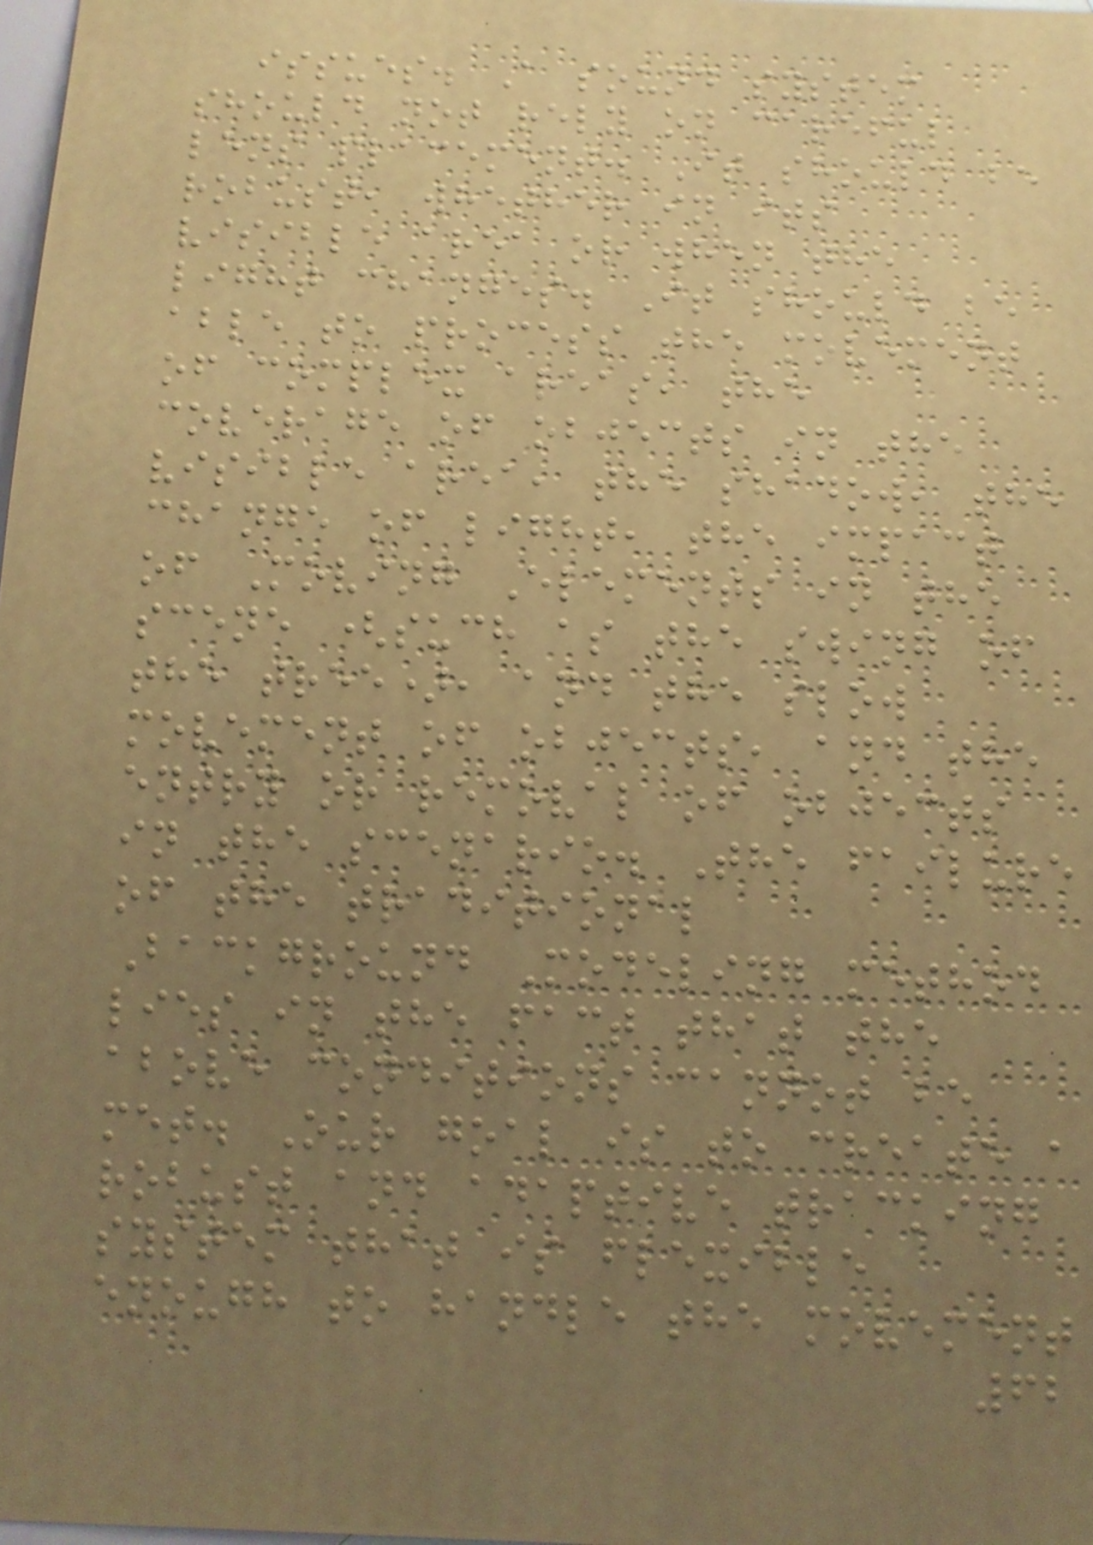issues. A sound system
should not rely on careful
lens placement. It should be
robust, whether in its
visible area or when the
light changes. It should be
able to process the movement
of complex areas, the
coverage of objects in the
visible area, the shadow, the
change of light, the impact
of Moving Elements in the
scene (such as the swing of
the tree), and the slow
movement of objects, and the
entry or removal of objects
in the scenario. The failure
of the traditional
Background Modeling method
lies in the fact that the
above conditions cannot be
met. Our goal is to create a
robust and adaptive tracking
system that is flexible
enough to handle the movement
62
